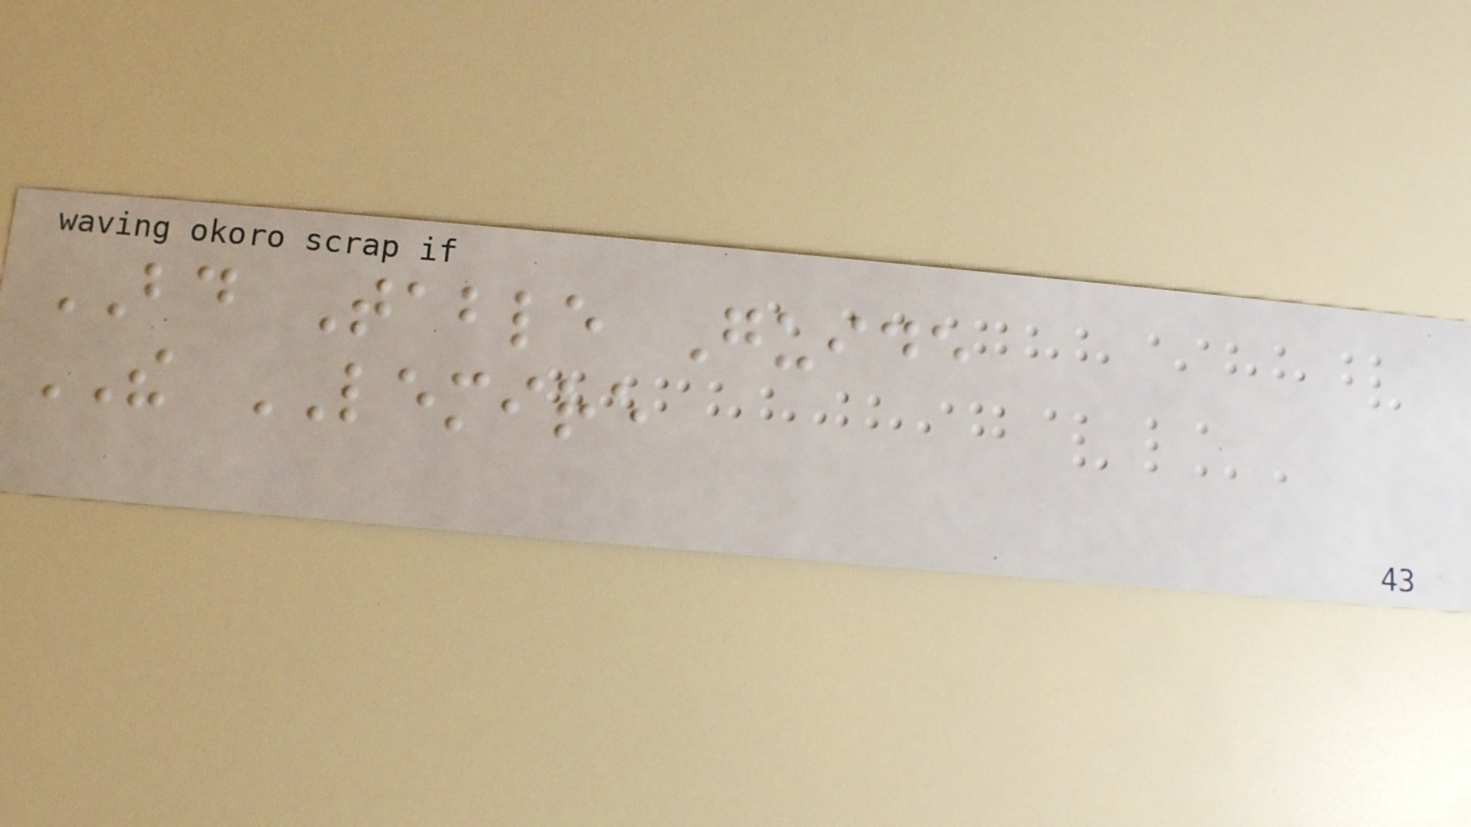BD Table Guide
THE LEMIRE
